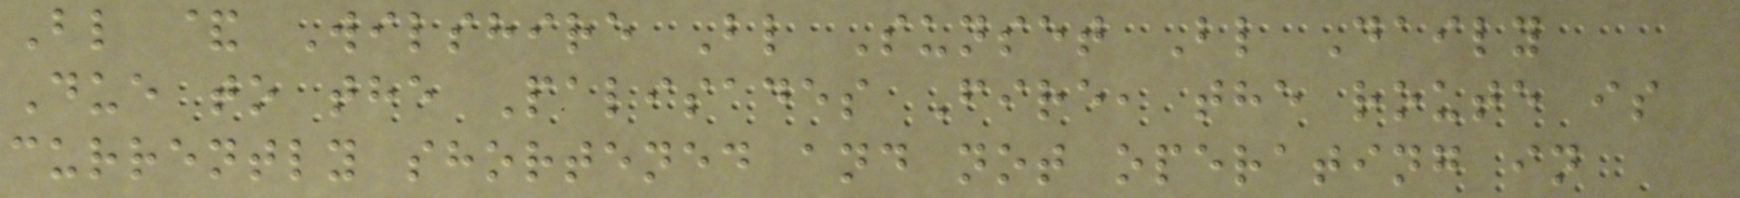Bl & Wilshire Bl Sunset Bl Daily
Due to the Palisades Fire, the route is
currently shortened and not operating in
